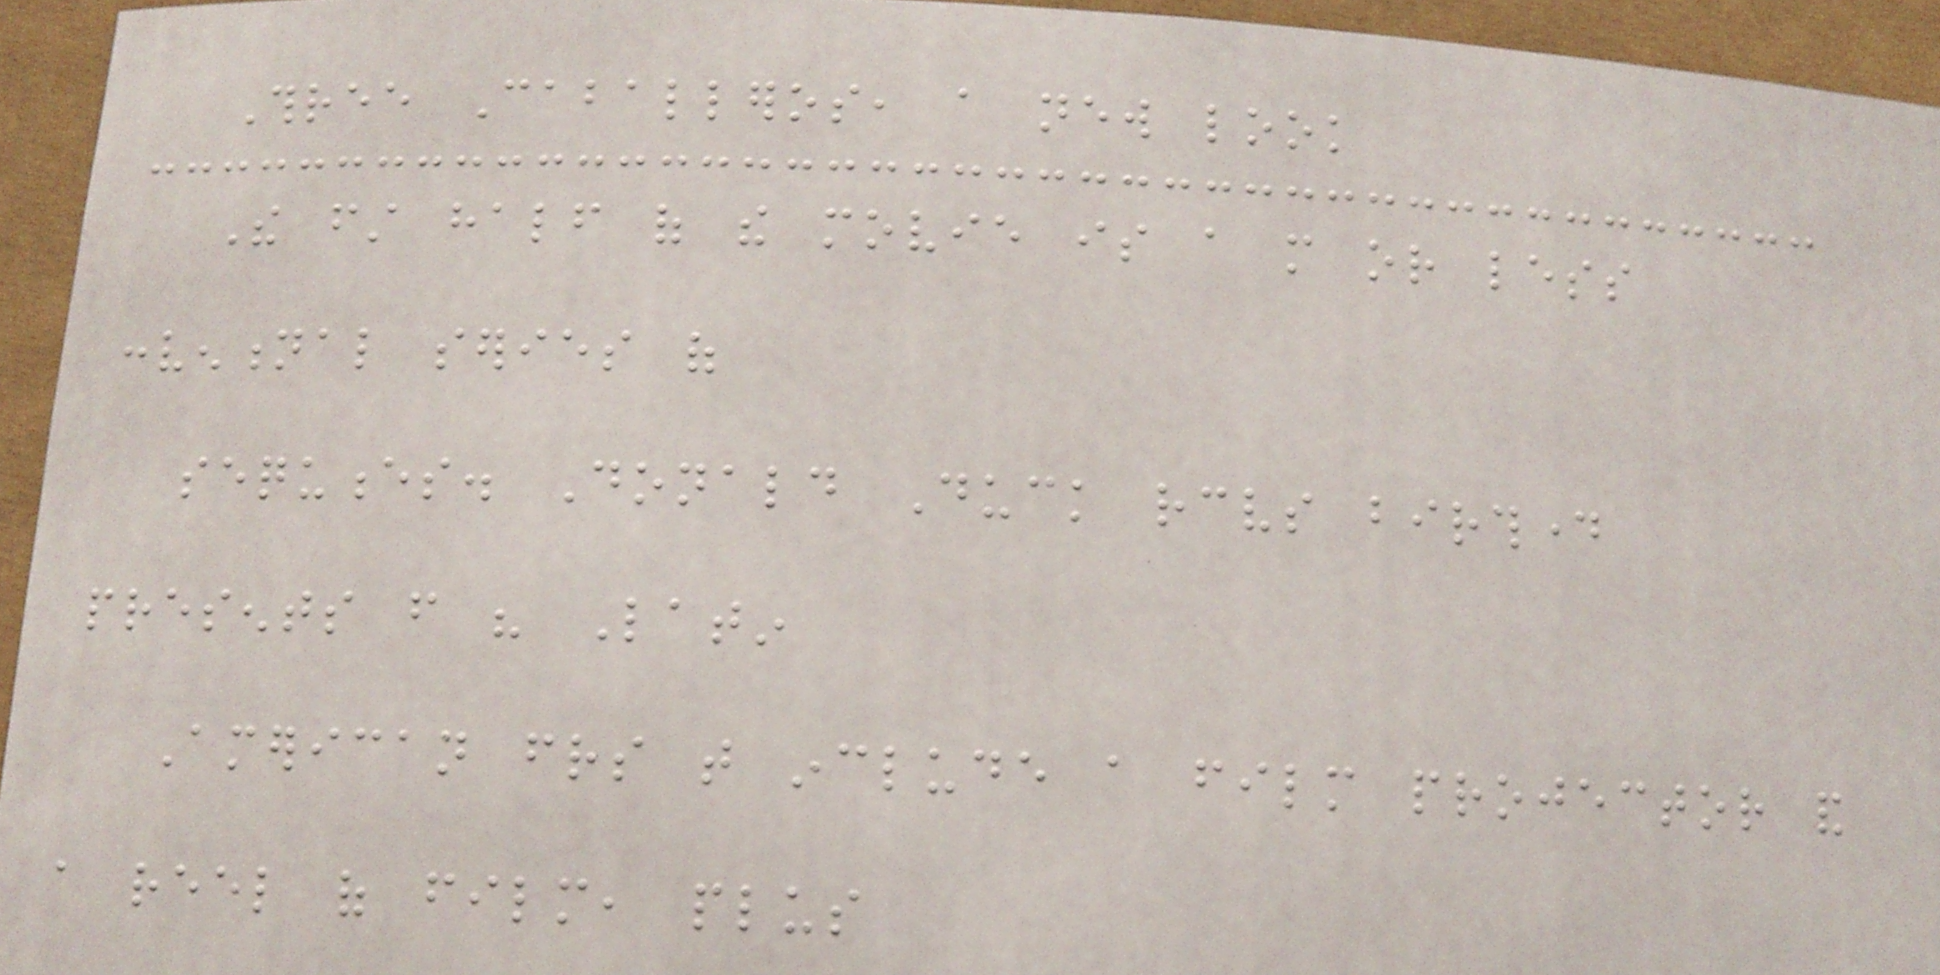Three Caballeros, a new look
The first half of the movie is a more or less
conventional series of
sequences. Donald Duck receives birthday
presents from his Latin
American friends that include a film projector and
a reel of film, plus
